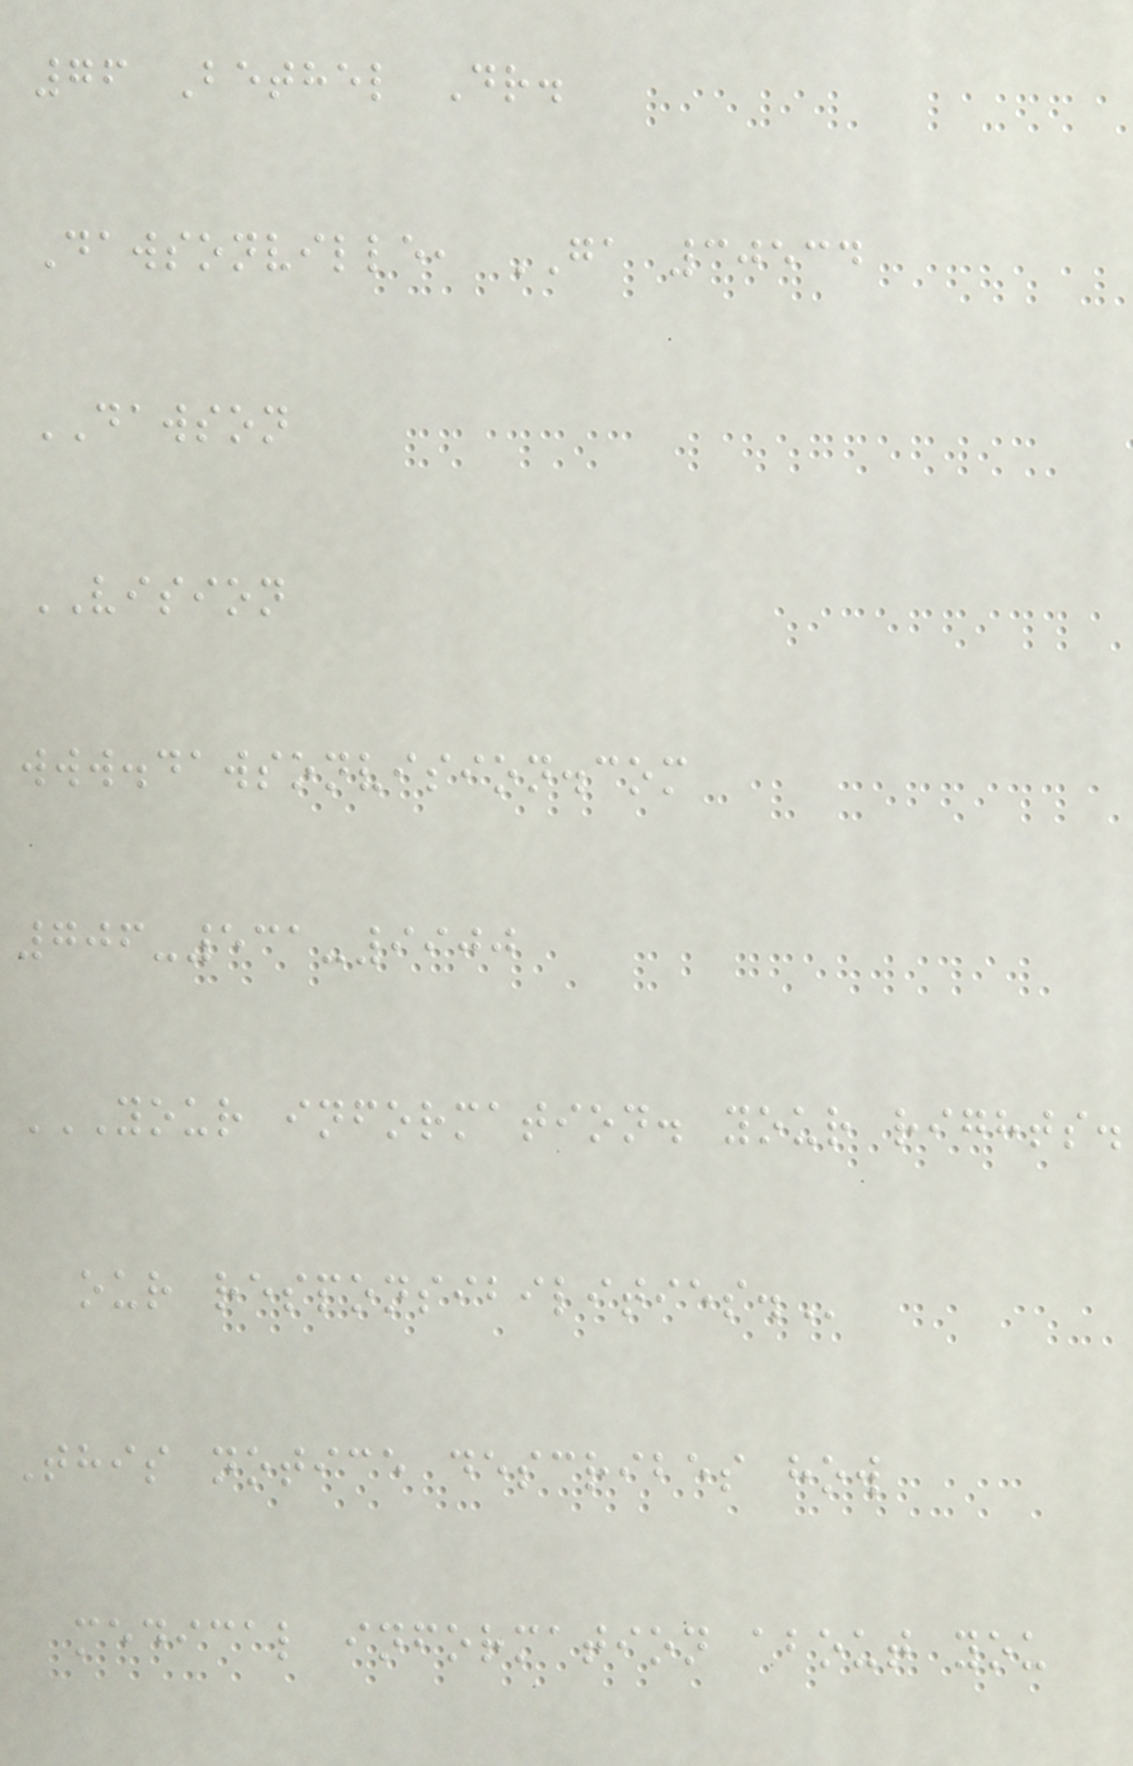76 Bethel Dr.
Dawsonville, GA 30534
DAWSON
VISION
www.dawsonvision.com
706-531-9900
YOUR INFORMATION. YOUR RIGHTS.
OUR RESPONSIBILITIES.
This notice describes how
medical information about you
